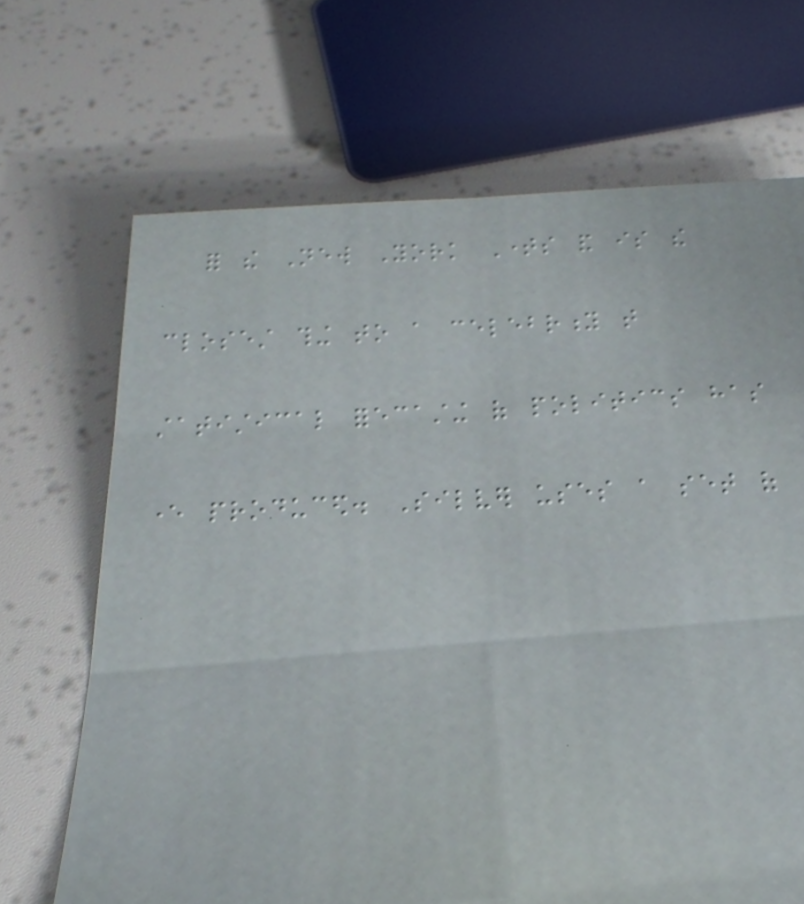for the New York Times and is the
closest thing to a celebrity that
statistical forecasting of politics has
ever produced. Silver uses a set of
